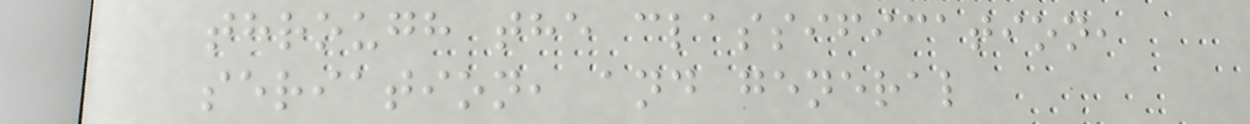through the classification,
seriation, and general
